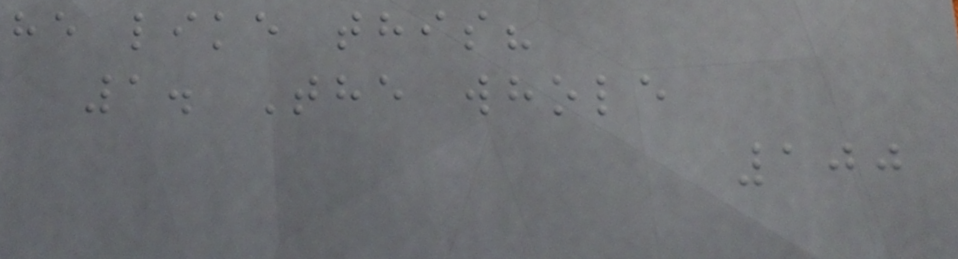he like this?
1. The whole
100
